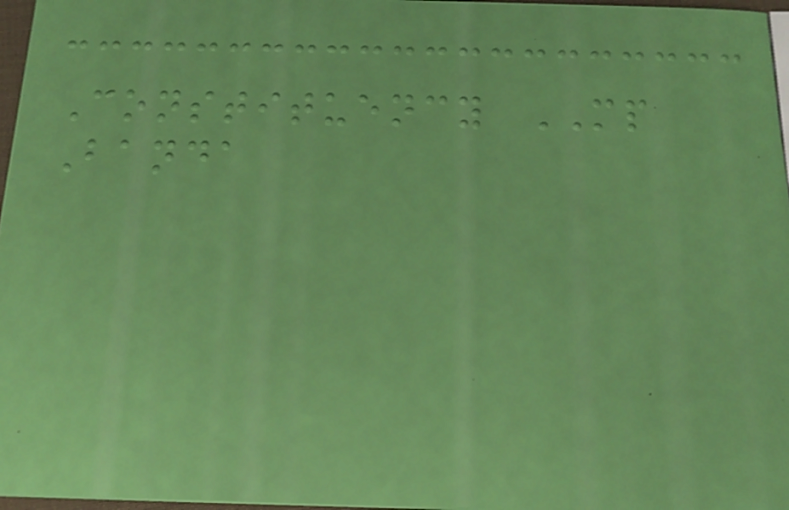Constituency MP
Banda
